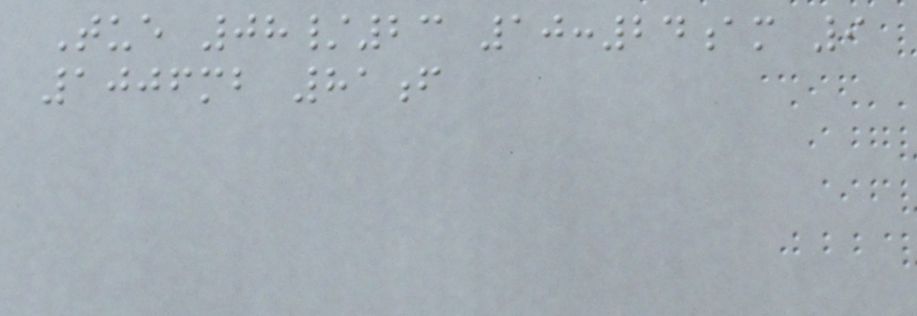Tue 08/23 10:24am 9
1006mb 81f
